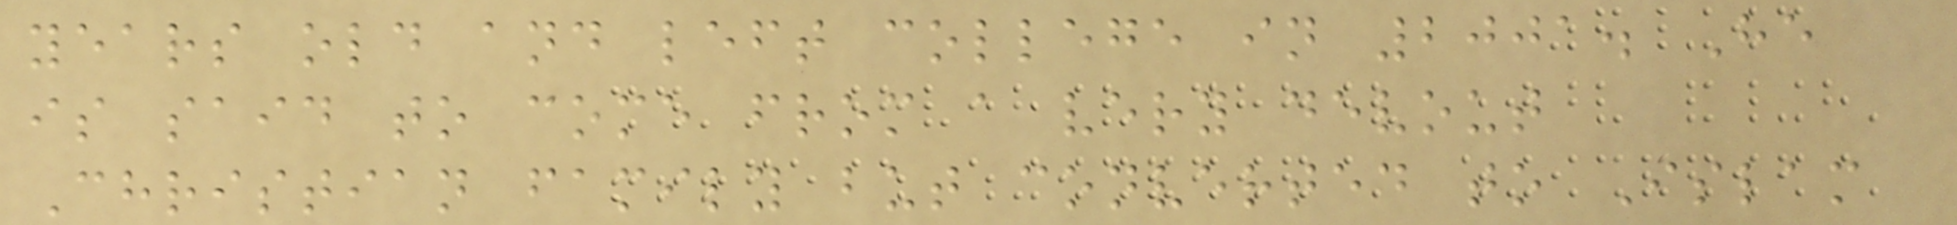years old and left college in 2001. He
is said to come from a very devout
Christian family but converted to Islam
